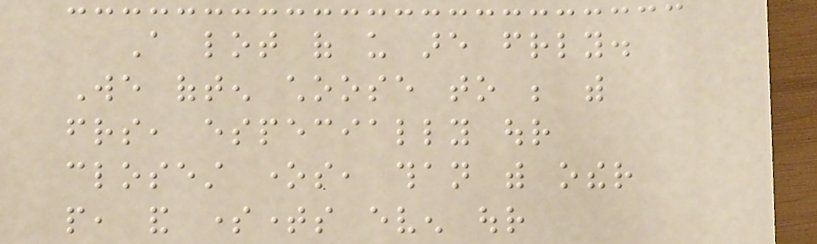A lot of us are friendly.
We often choose to be with
friends, especially our
closest ones, than with other
people, and sometimes even our
